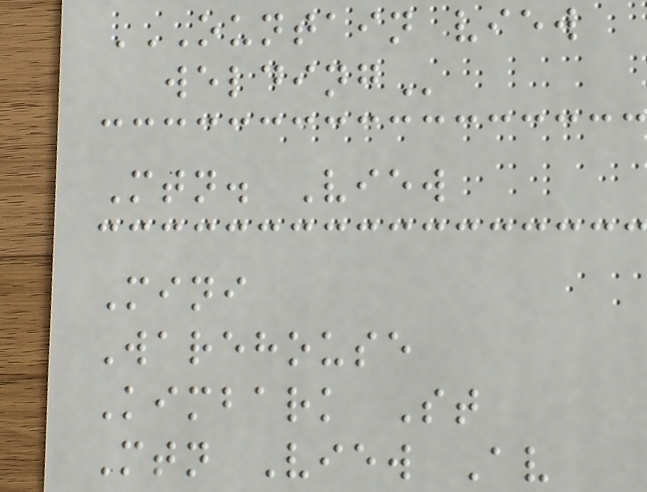OUNTAIN VIEW
WELDING
Mtn. View
Mini
Warehouse
Kimbark St
Mtn View Av
